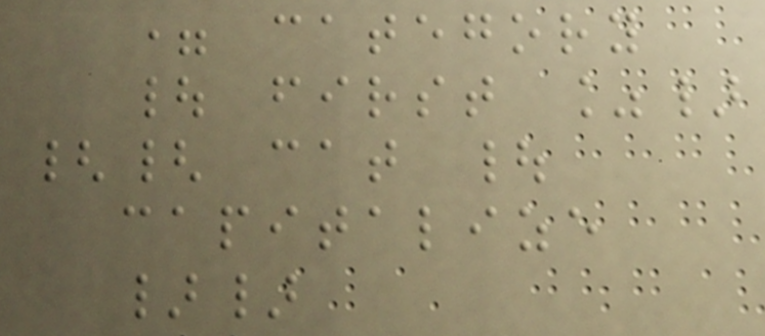= category
| first %}
{{ cat |
capitalize
}}
